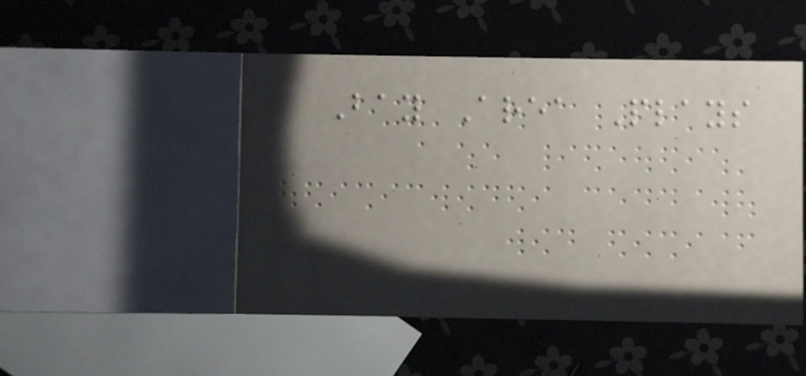Bay Area Plays
